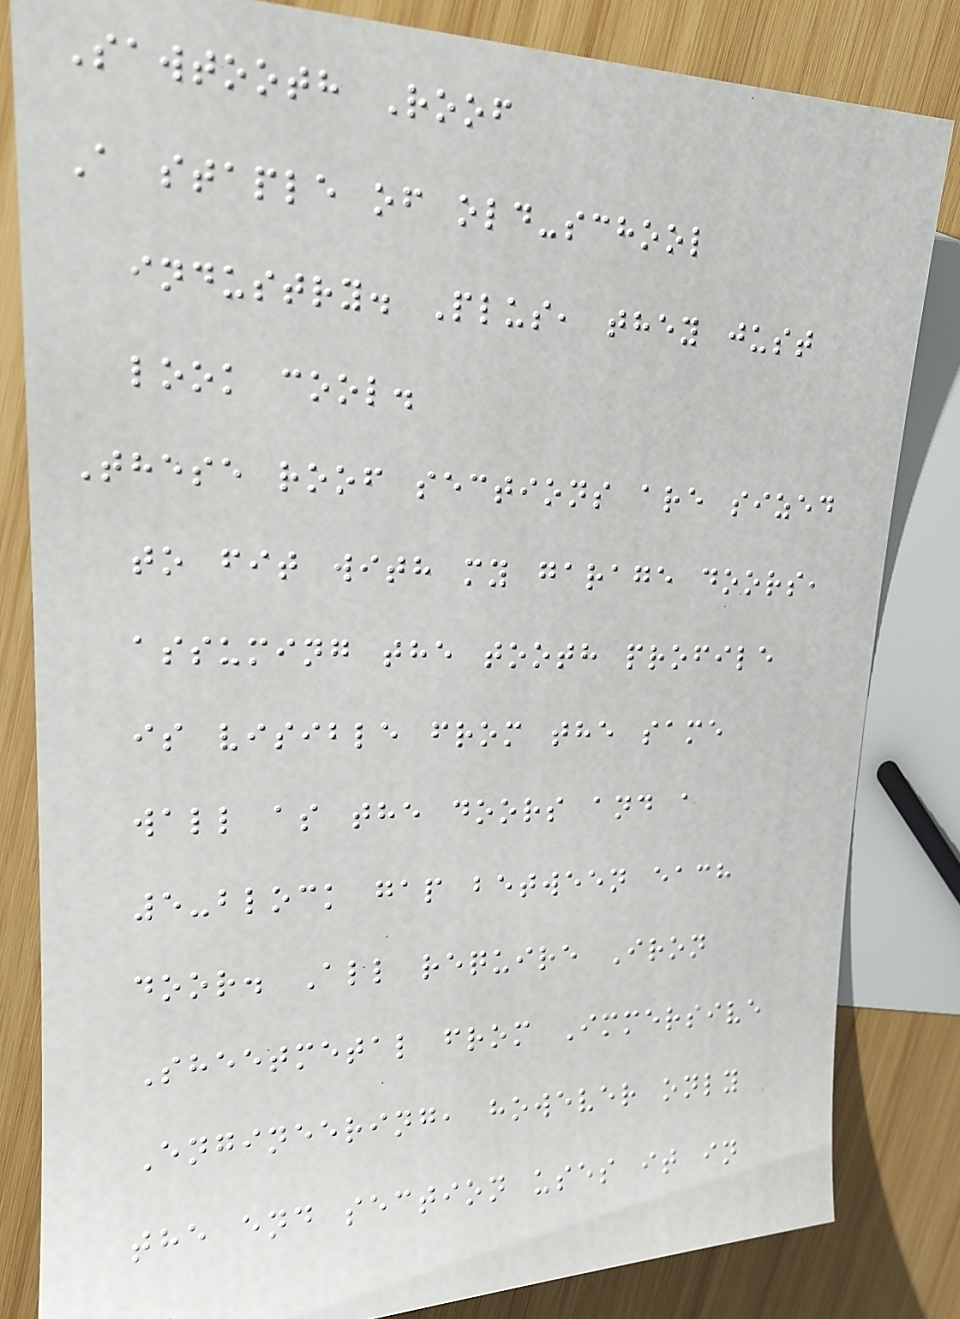Sawtooth Roof
A staple of old-school
industry. Plus, they just
look cool.
These roof sections are sized
to fit with my garage doors,
assuming the tooth profile
is visible from the same
wall as the doors and a
5-block gap between each
door. All require Iron
Sheetmetal from Immersive
Engineering, however only
the end section uses it in
